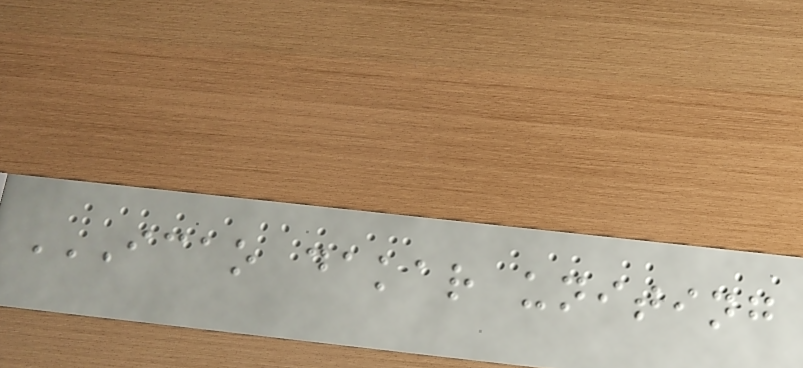ICAO DAKAR UNITING
